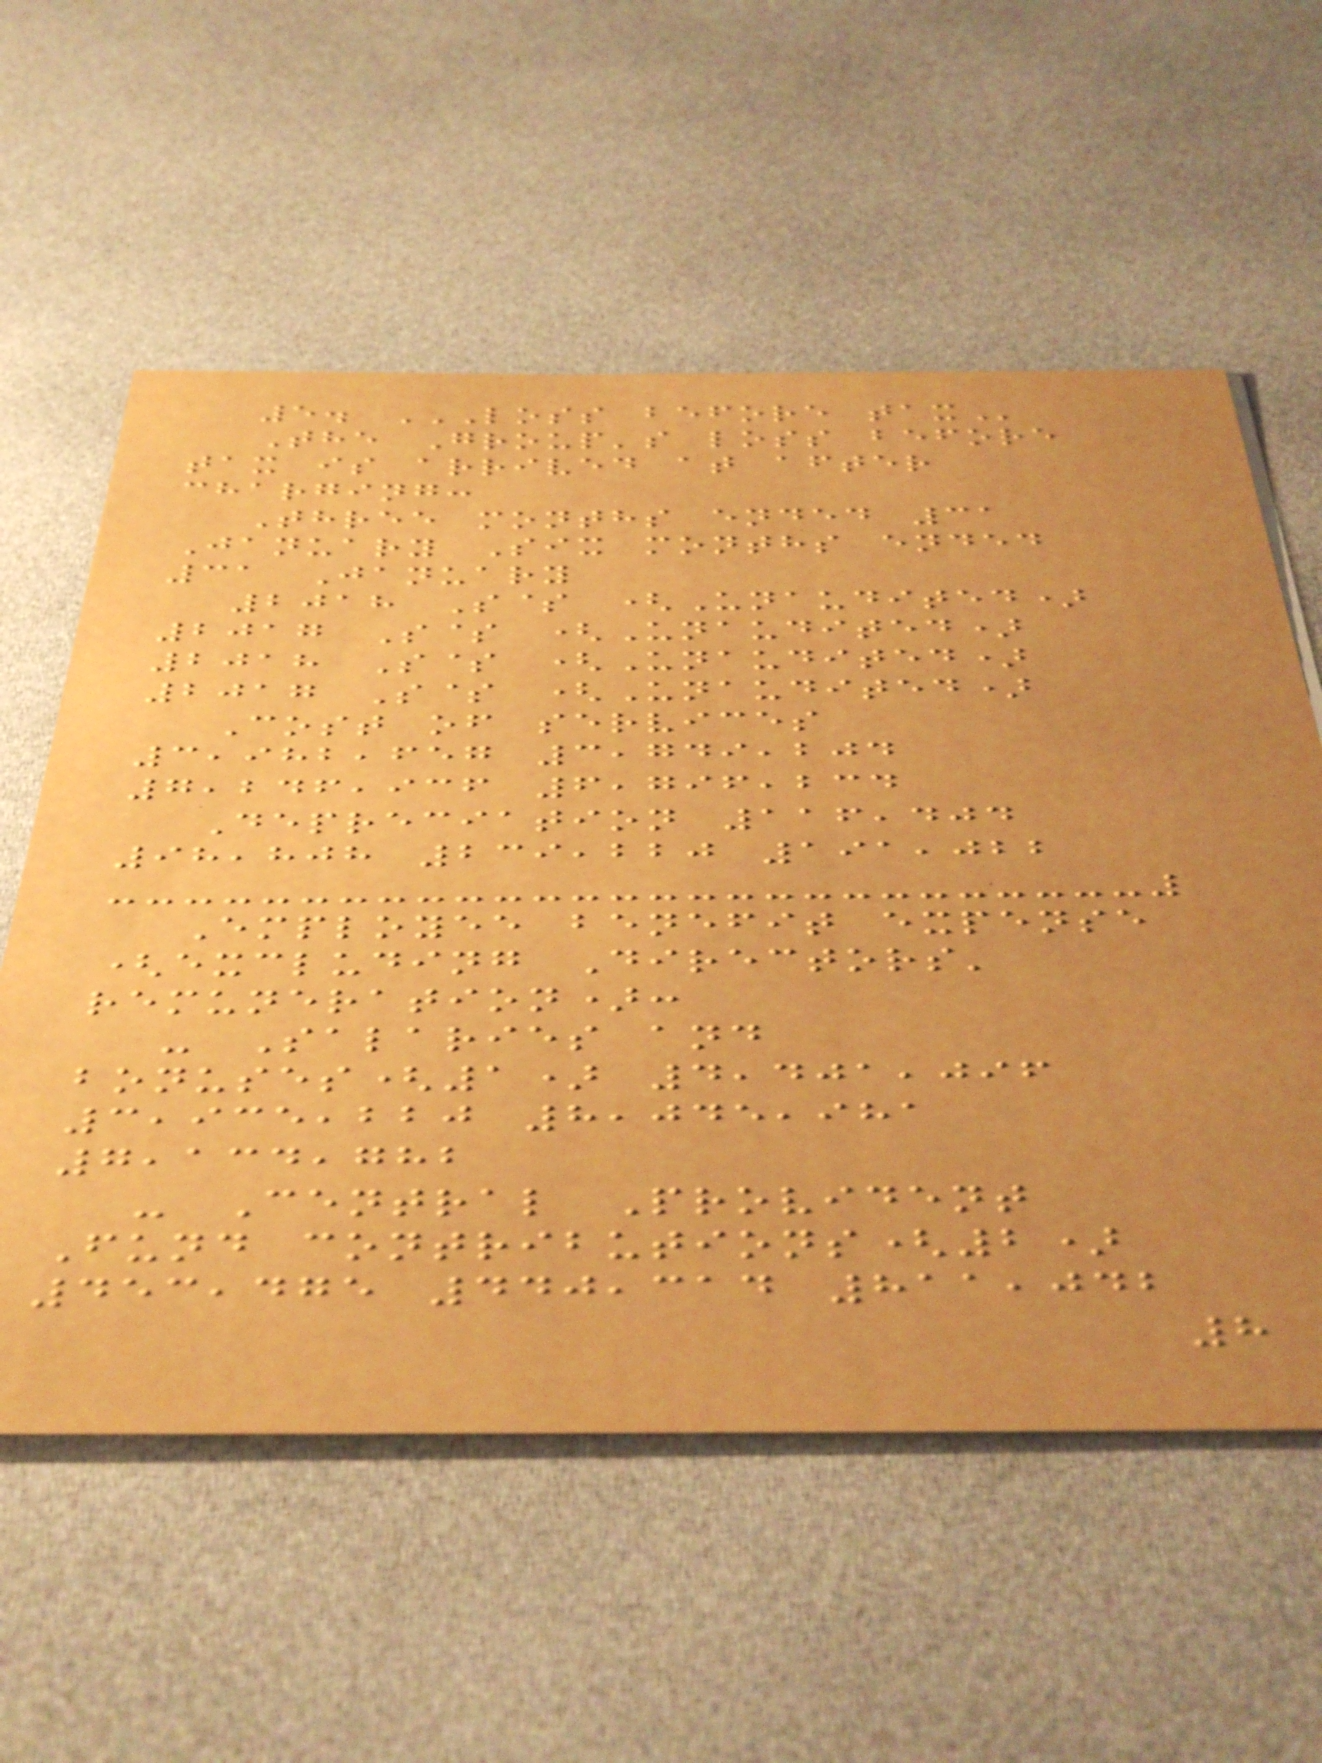5. LOSS BEFORE TAX
The Group's loss before
tax is arrived at after
charging:
Three months ended 31
January Six months ended
31 January
2018 S$ (Unaudited)
2017 S$ (Unaudited)
2018 S$ (Unaudited)
2017 S$ (Unaudited)
Cost of services
3,982,657 3,749,204
7,246,936 6,796,234
Depreciation 116,404
98,808 239,220 191,022
Employee benefit expense
(excluding Directors'
remuneration):
- Salaries and
bonuses(1) 4,401,096
3,935,220 8,045,981
7,134,782
- Central Provident
Fund contributions(2)
453,475 440,314 811,042
8
